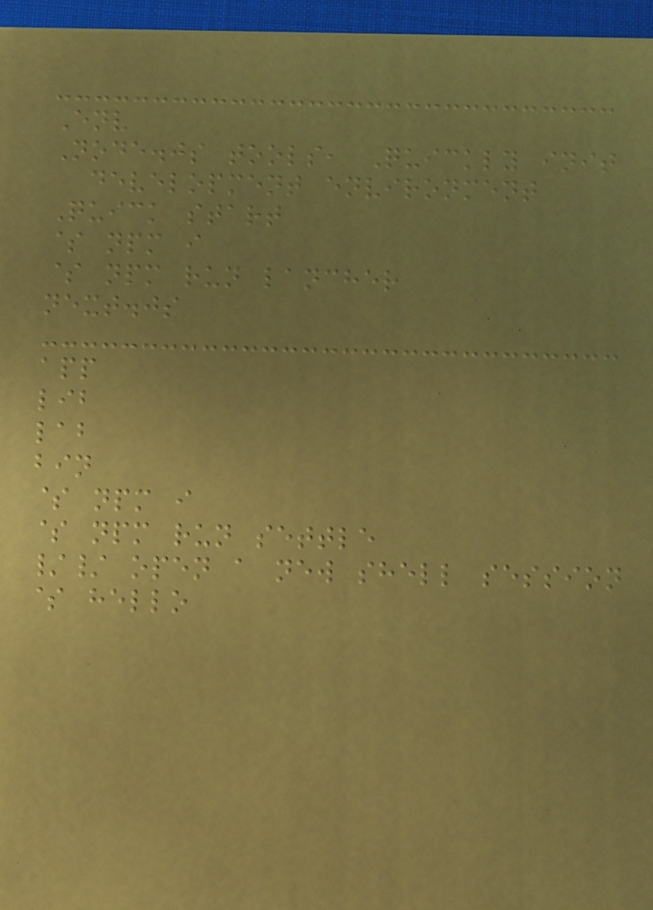Env
Node.js tools, Quickly init
development environment
Quick start
$ npm i
$ npm run lancher
next.js
app
lib
lab
bin
$ npm i
$ npm run settle
// open a new shell session
$ hello
